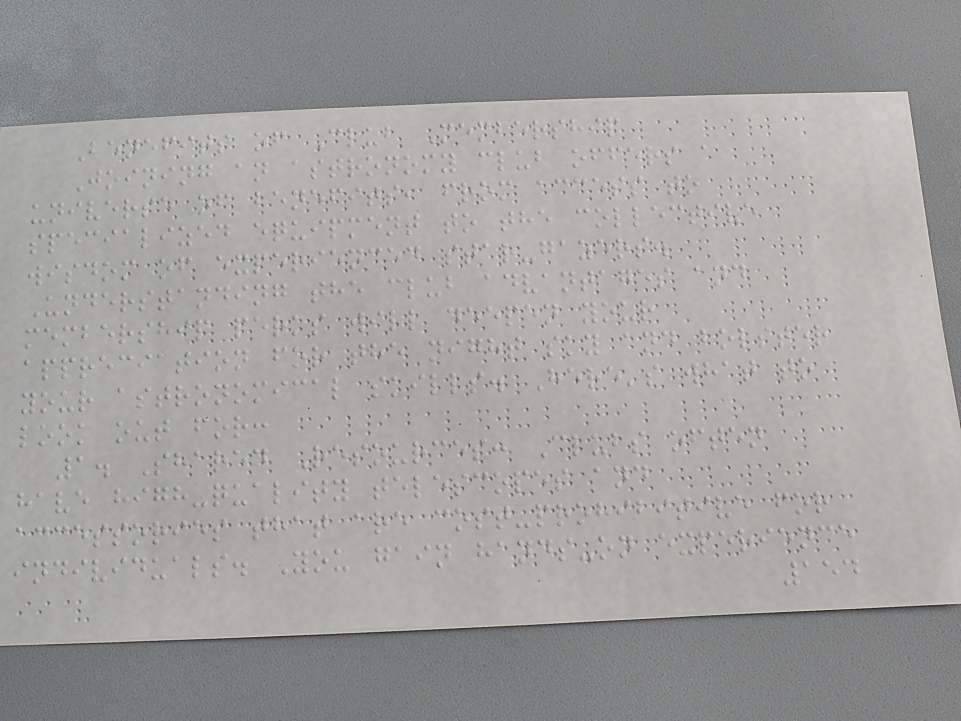Benefits of Club Membership
Joining an astronomy club offers a
universe of benefits, from access to
specialized equipment to the collective
wisdom of experienced star-gazers.
Understanding the club advantages and
membership perks will deepen your
appreciation for the night sky and bolster
your astronomical skills. Here's what to
look out for:
1. Shared Resources: Clubs often
have high-quality telescopes and
accessories that are cost-prohibitive for
individuals. You gain hands-on experience
154
